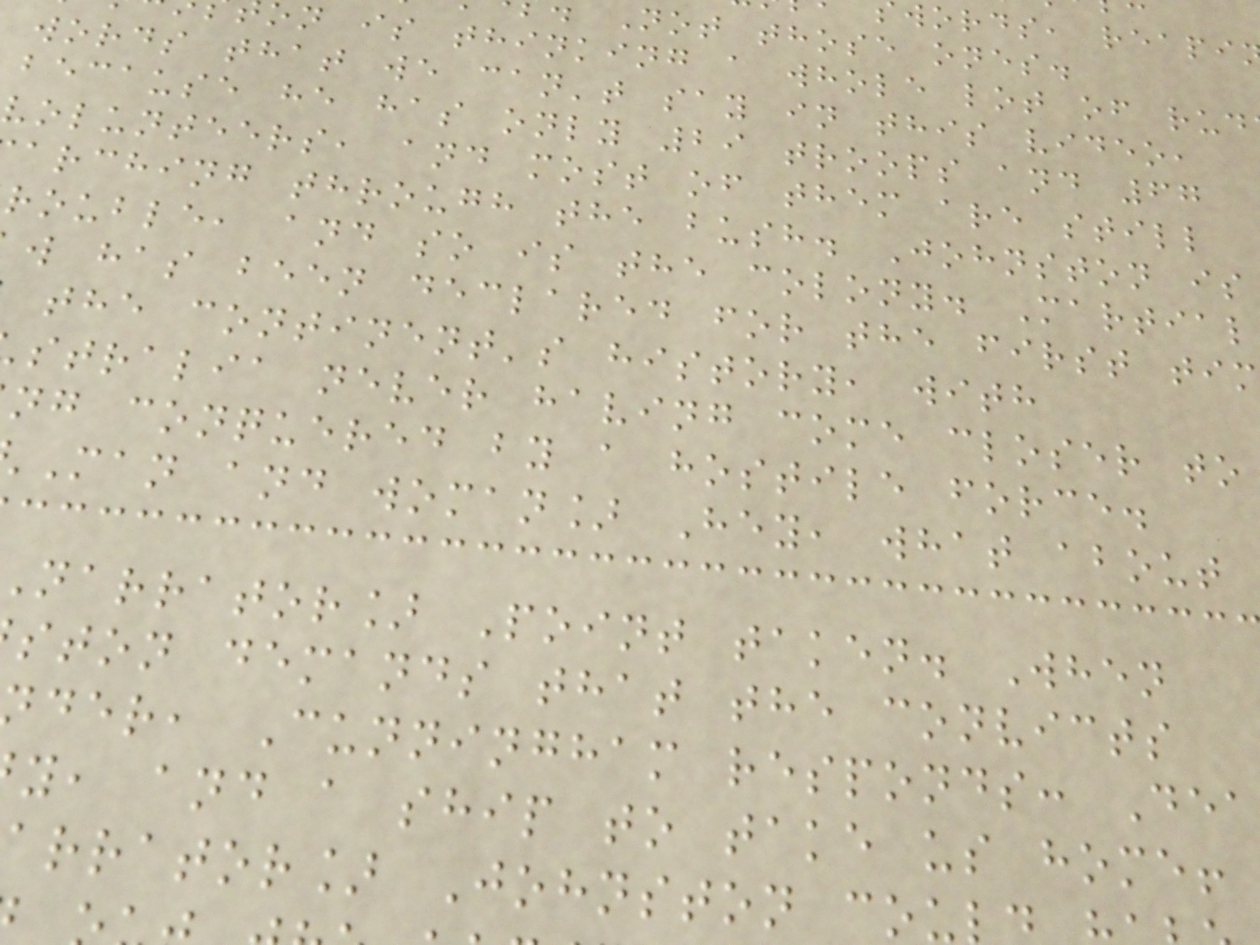words, reapi
Not those ones.
on is thinking a whole lot of rud
words that we can't say in this video,
because he has only 29 troops and 67
volunteers, and most of them are still
arching through the bush. Johnston is
rouble, and so is the colony. Martial
w has been declared for the first tim
the continent's history, with
stralia never having come closer to
ng conquered by a hostile force.
Man and woman] Hey, what about
narrator] Point taken. When
ston demands that the convicts
der, Cunningham responds: Dea
y, and a ship to take us home!
arrator] Johnston cou
